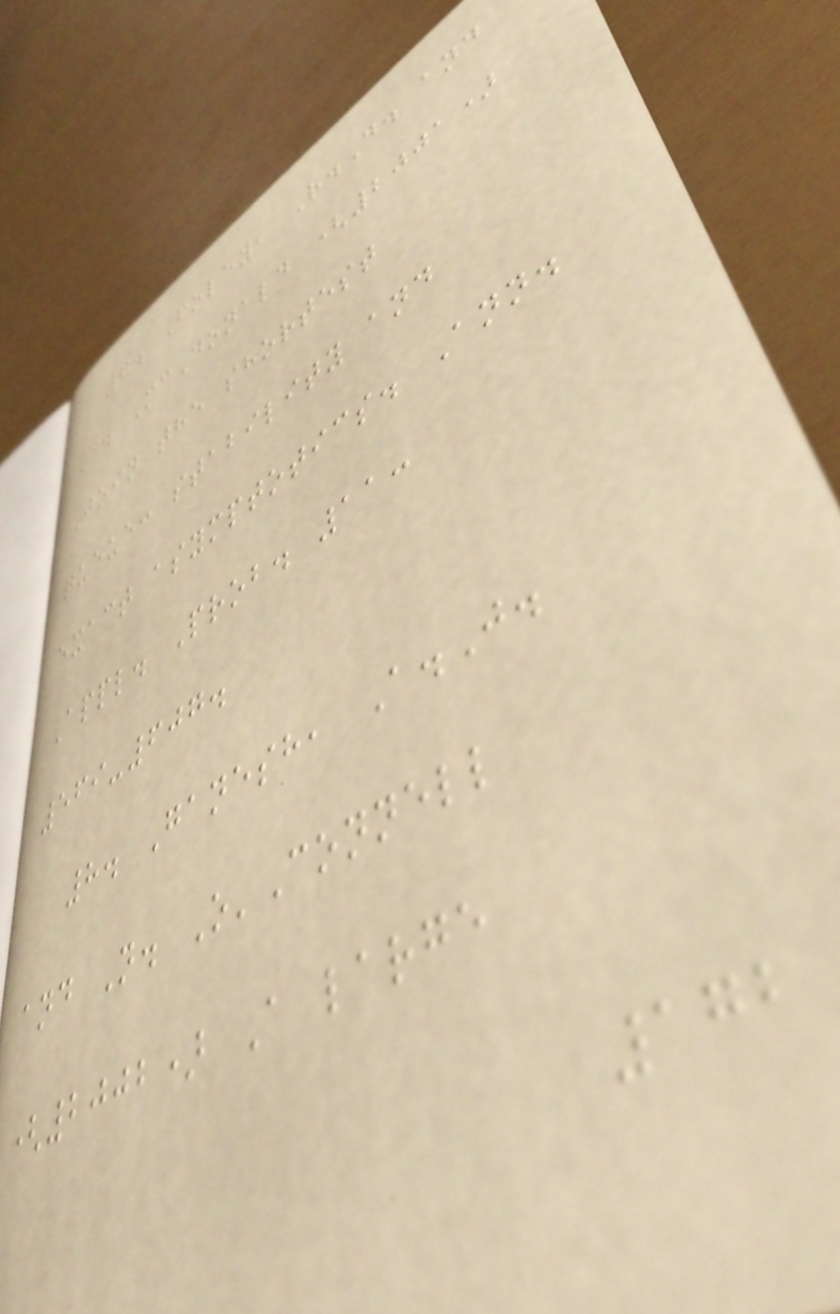7. Foley, R.D. and
D. McDonald (2001)
Join the shortest
queue: stability and
exact asymptotics. Ann.
Appl. Prob. 11:
569-607.
8. Ganesh, A.J.
and N. O'Connell
(2002) A large
172
